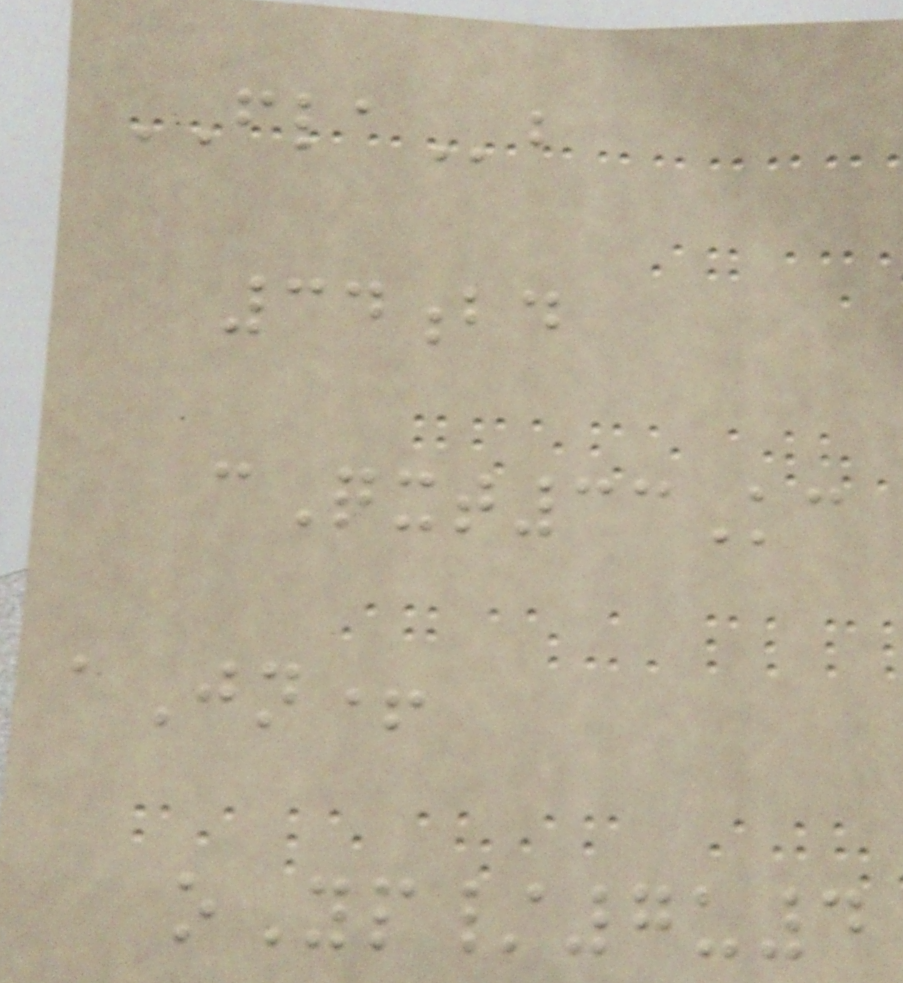FLAb
34bd
cQxt33Kc
aJn+
oYp/7u4
